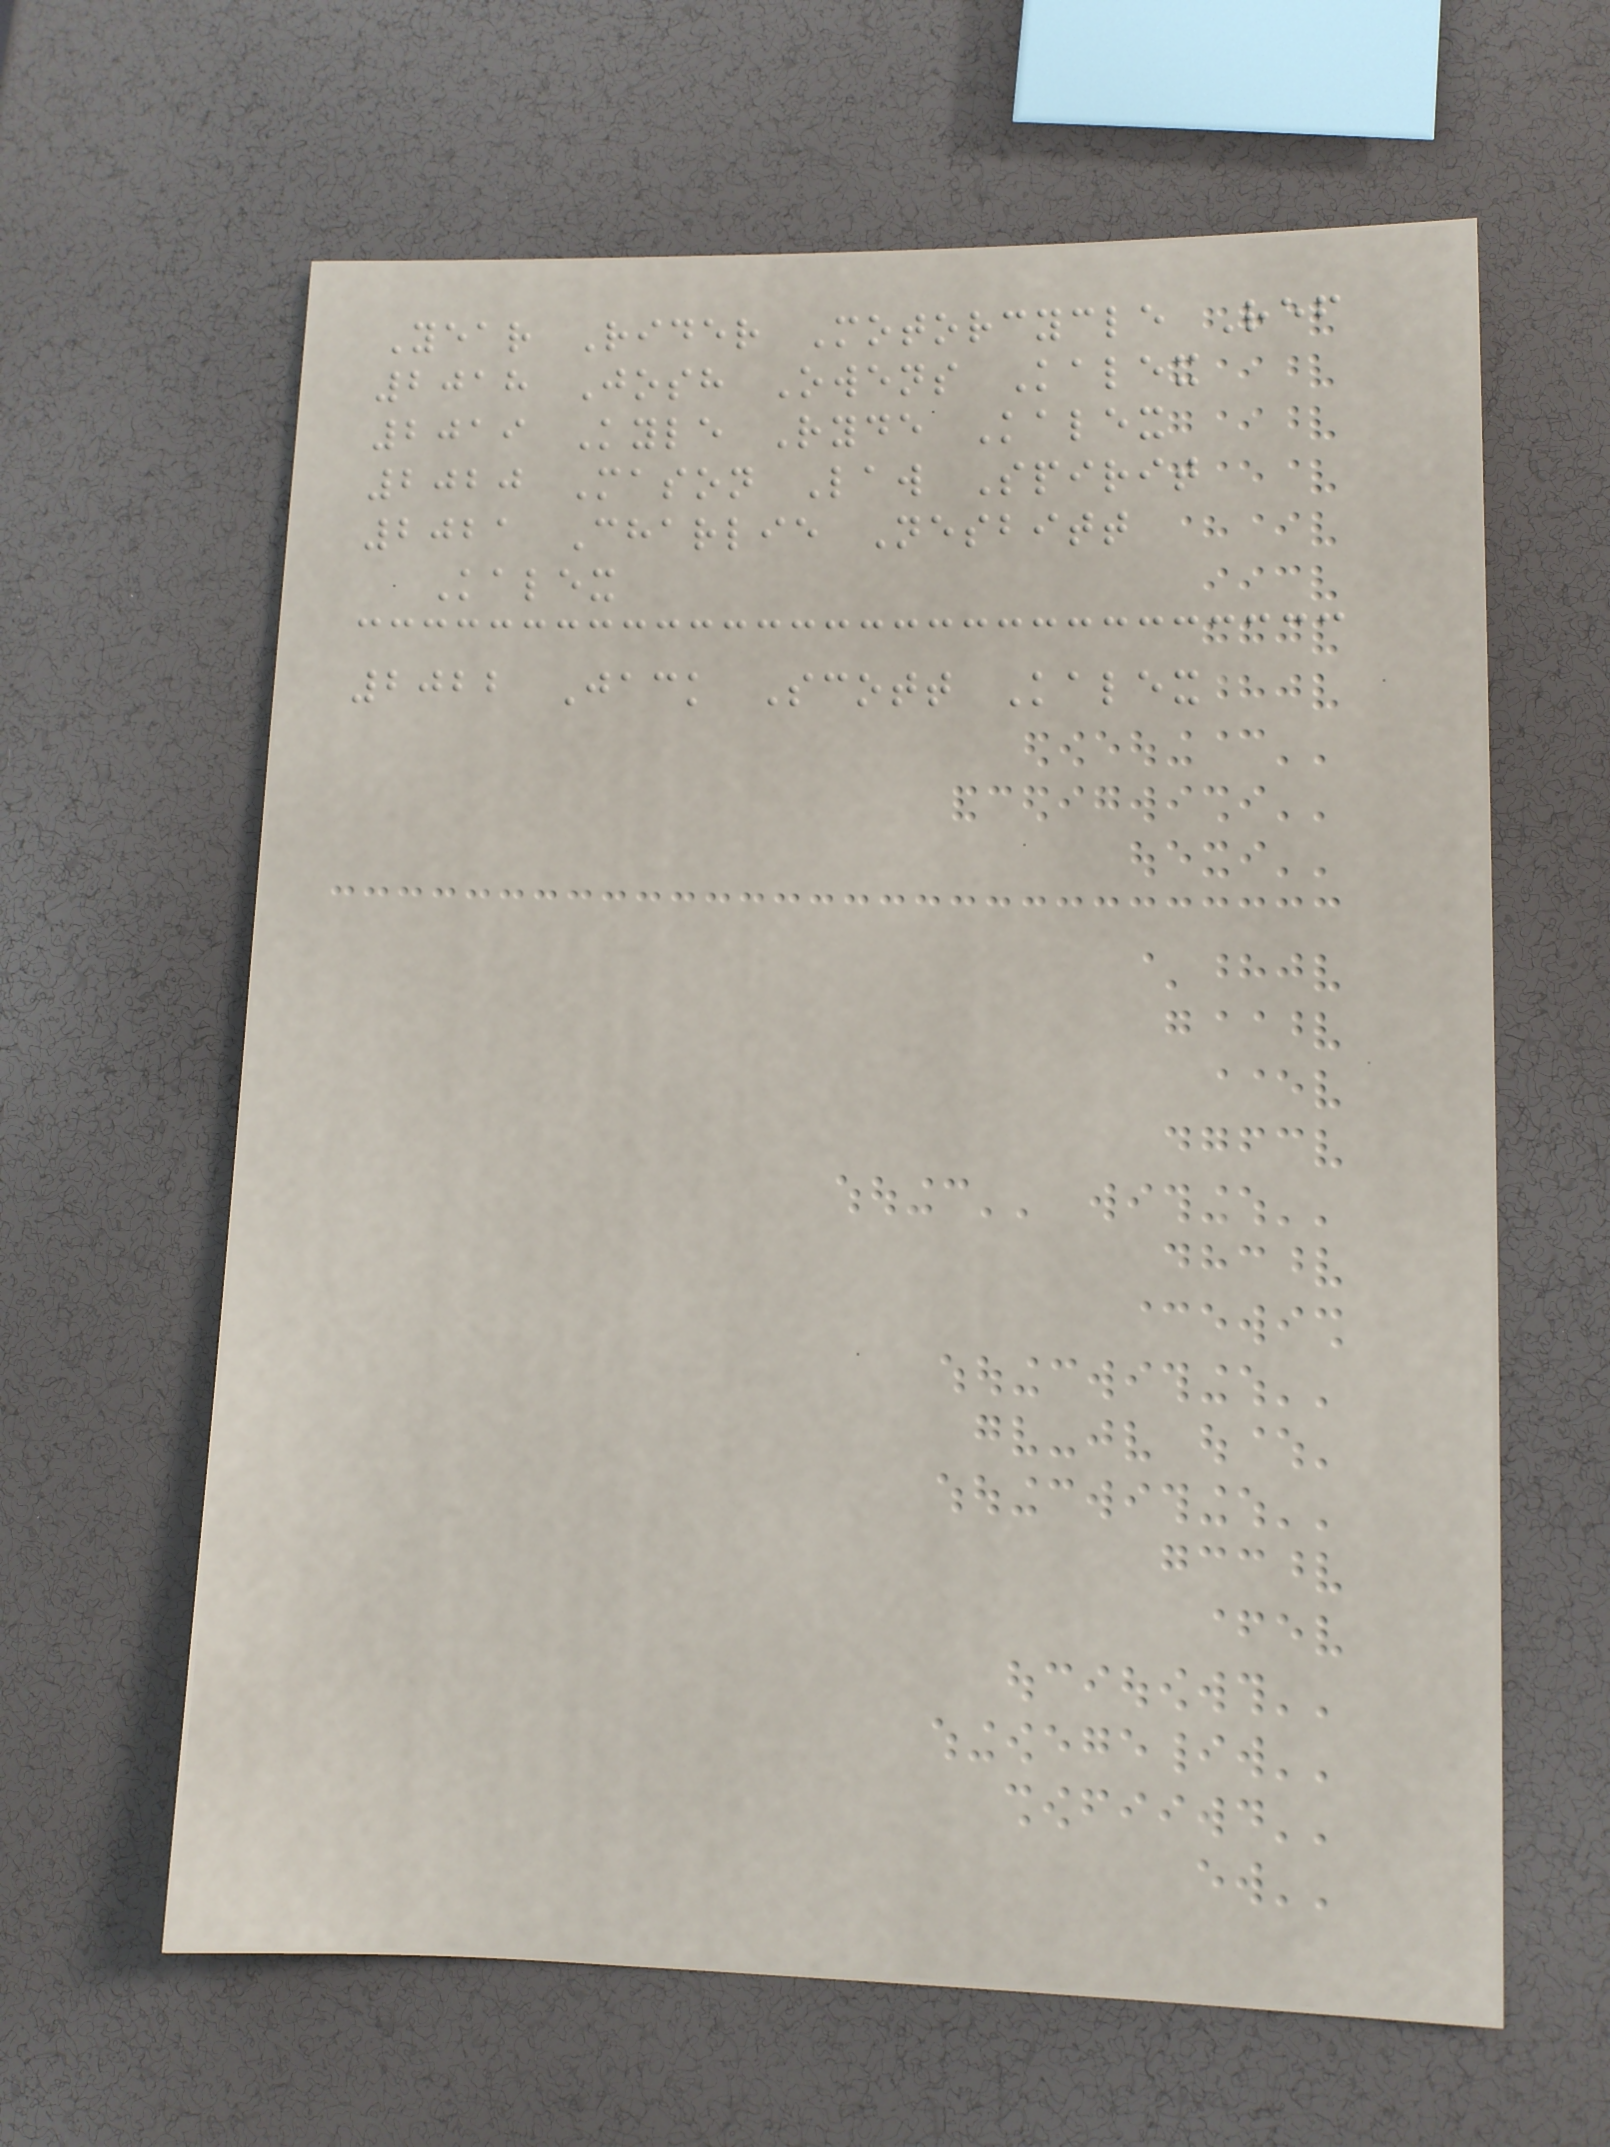Year Rider Motorcycle Ref
2018 Josh Owens Kalex
2019 Kyle Ryde Kalex
2020 Mason Law Spirit
2021 Charlie Nesbitt
Kalex
2022 Jack Scott Kalex
